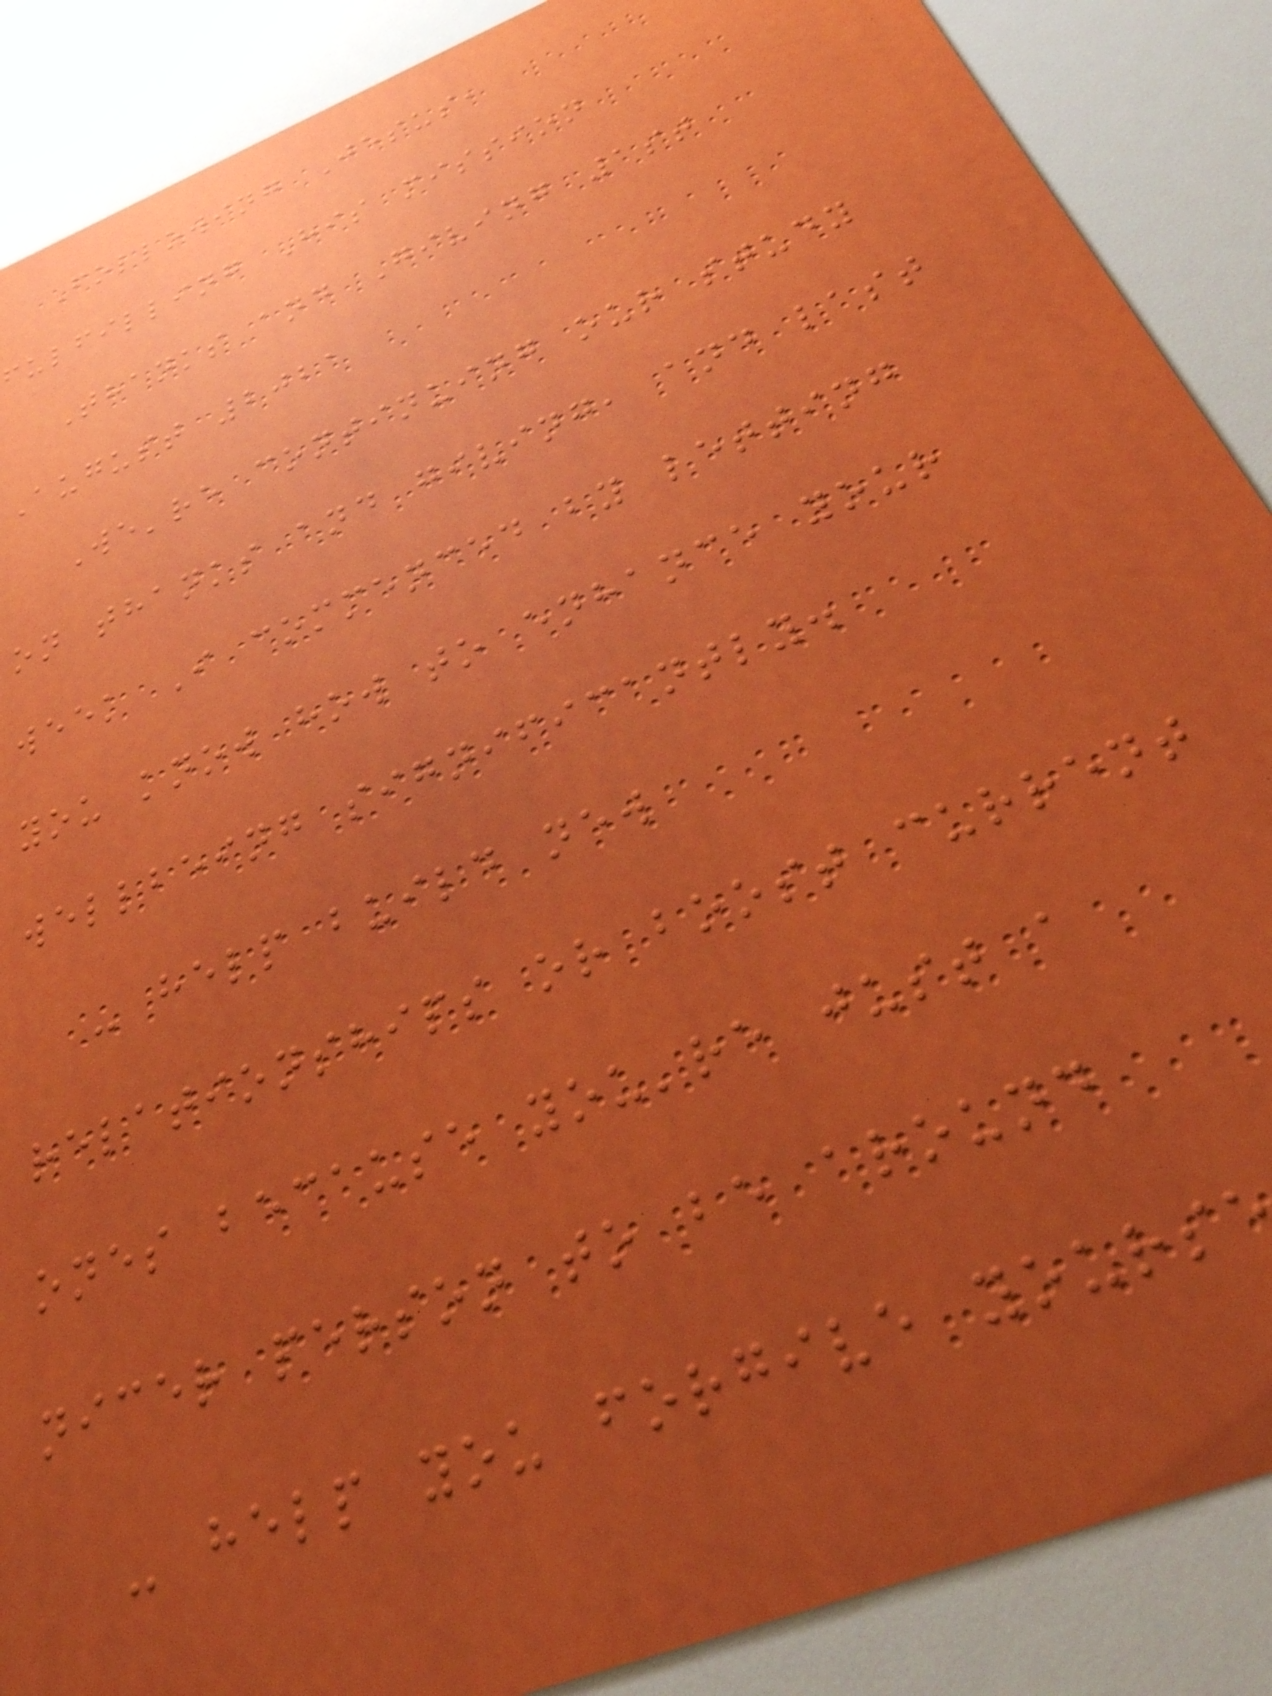Following Jesus,
fulfilling His mission
Thanks and Giving 1st
August 2021
We're continuing our study
on thanks and giving, and last
week I commenced by letting
you know how to enhance your
wellbeing significantly.
- help build new
relationships or boost current
ones because you're just a
nicer person to be around
- help you forgive yours
